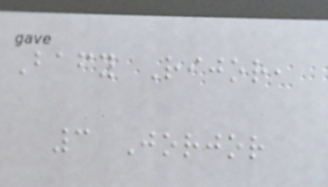Bafy Rijor,
3 Jorjor
